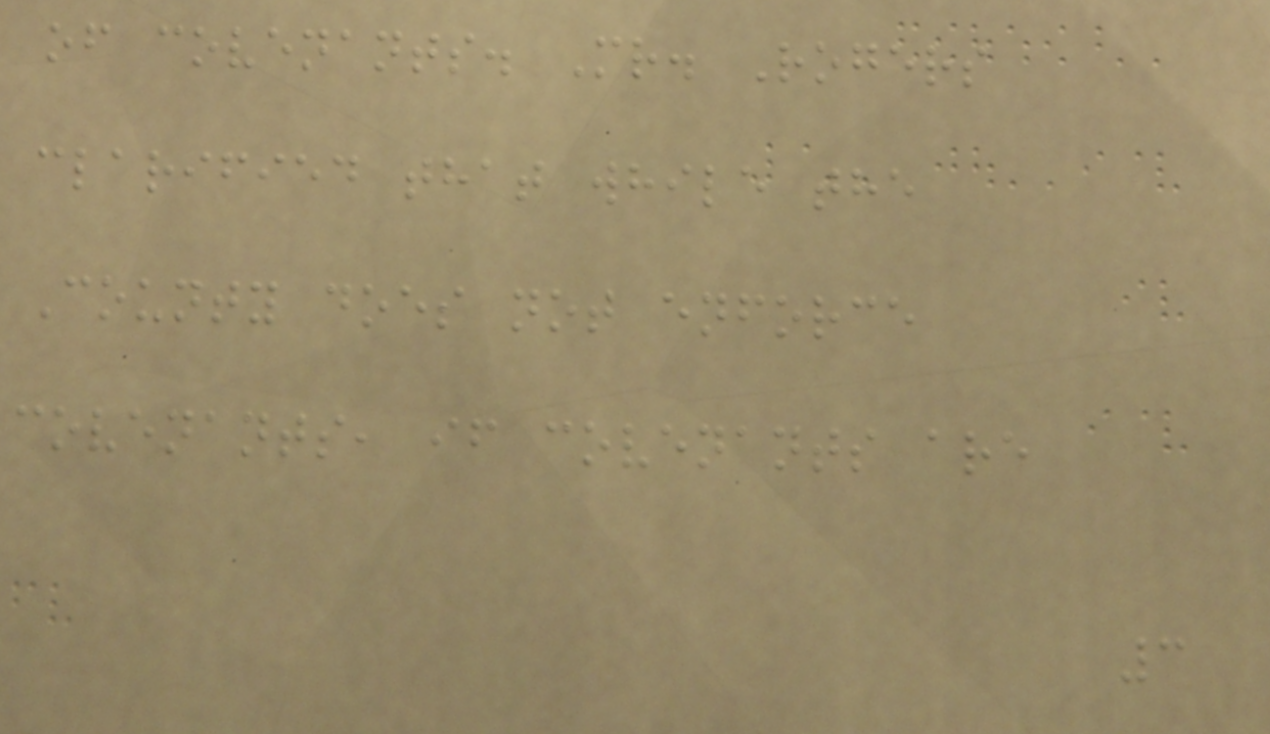of covenants. Mr. Rogers
clarified that while the
County does not enforce
covenants, if covenants are
3
